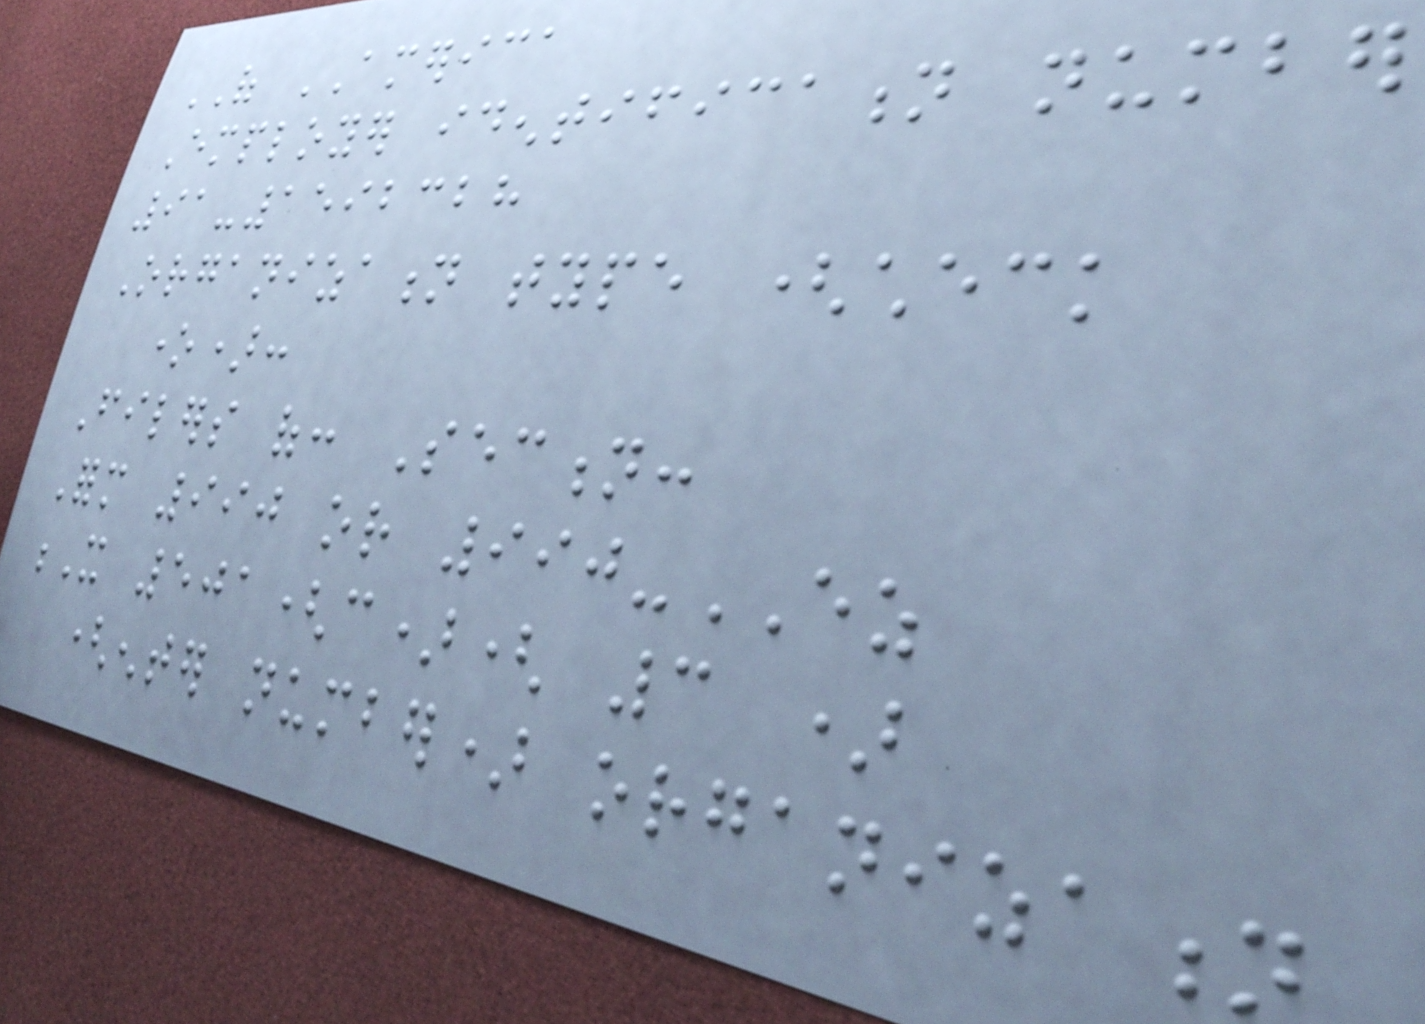OF AMERICA
Employer identification number
91-1592328
Organization type (check
one):
Filers of: Section:
Form 990 or 990-EZ
X 501(c)( 3 )
(enter number) organization
